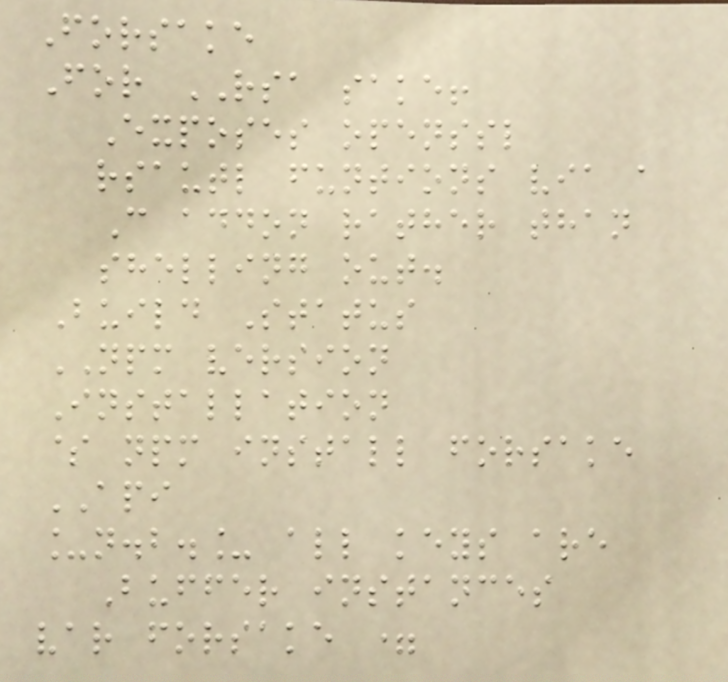Forsake
For RSA sake!
Exposes openssl
rsautl funtions via a
C addon rather than
shelling out.
Build Status
NPM version
Installation
$ npm install forsake
API
_n.b._ all keys are
Buffer instances
var forsake =
